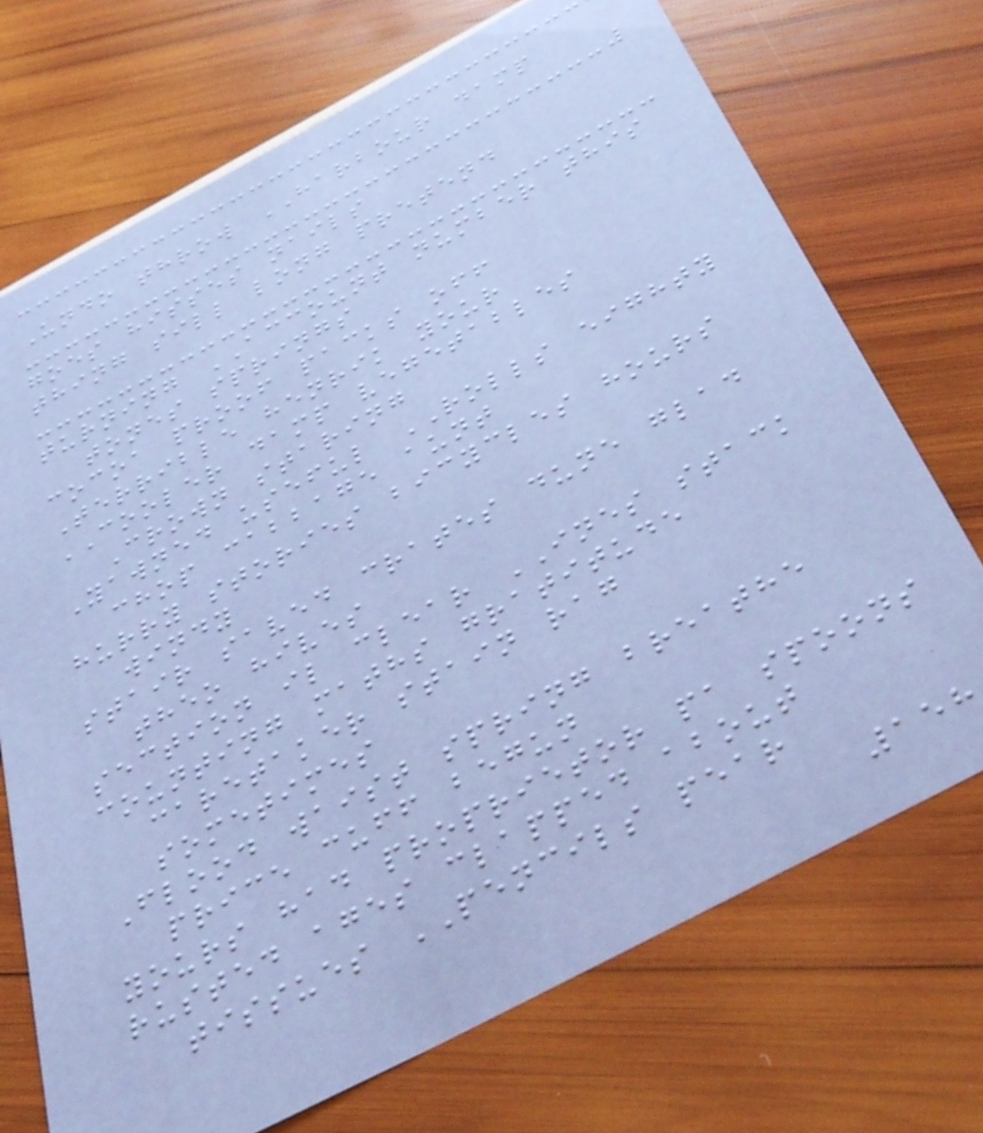Undo throw HARBOUR damp
goes hisses nails
thing sill long pretend
turning ACCOUNT number this
tones springs
cocoa proof packs off
Terrible henrik your
COOLER damp vegetables
Crown staring
Yawned useful ROLLS eighty
chop cabbage aunt
hurry stories bicycles hours
windy
stair saved crates dune glad
theo hives
section il clear INES stack
counting maths gratitude
caretaker stain rag
sometimes
Flood waist spring breathe
price cuff begun
yours had proprietor pa spoons
rusted ages clapped about
tissues PENCILS pear
158
